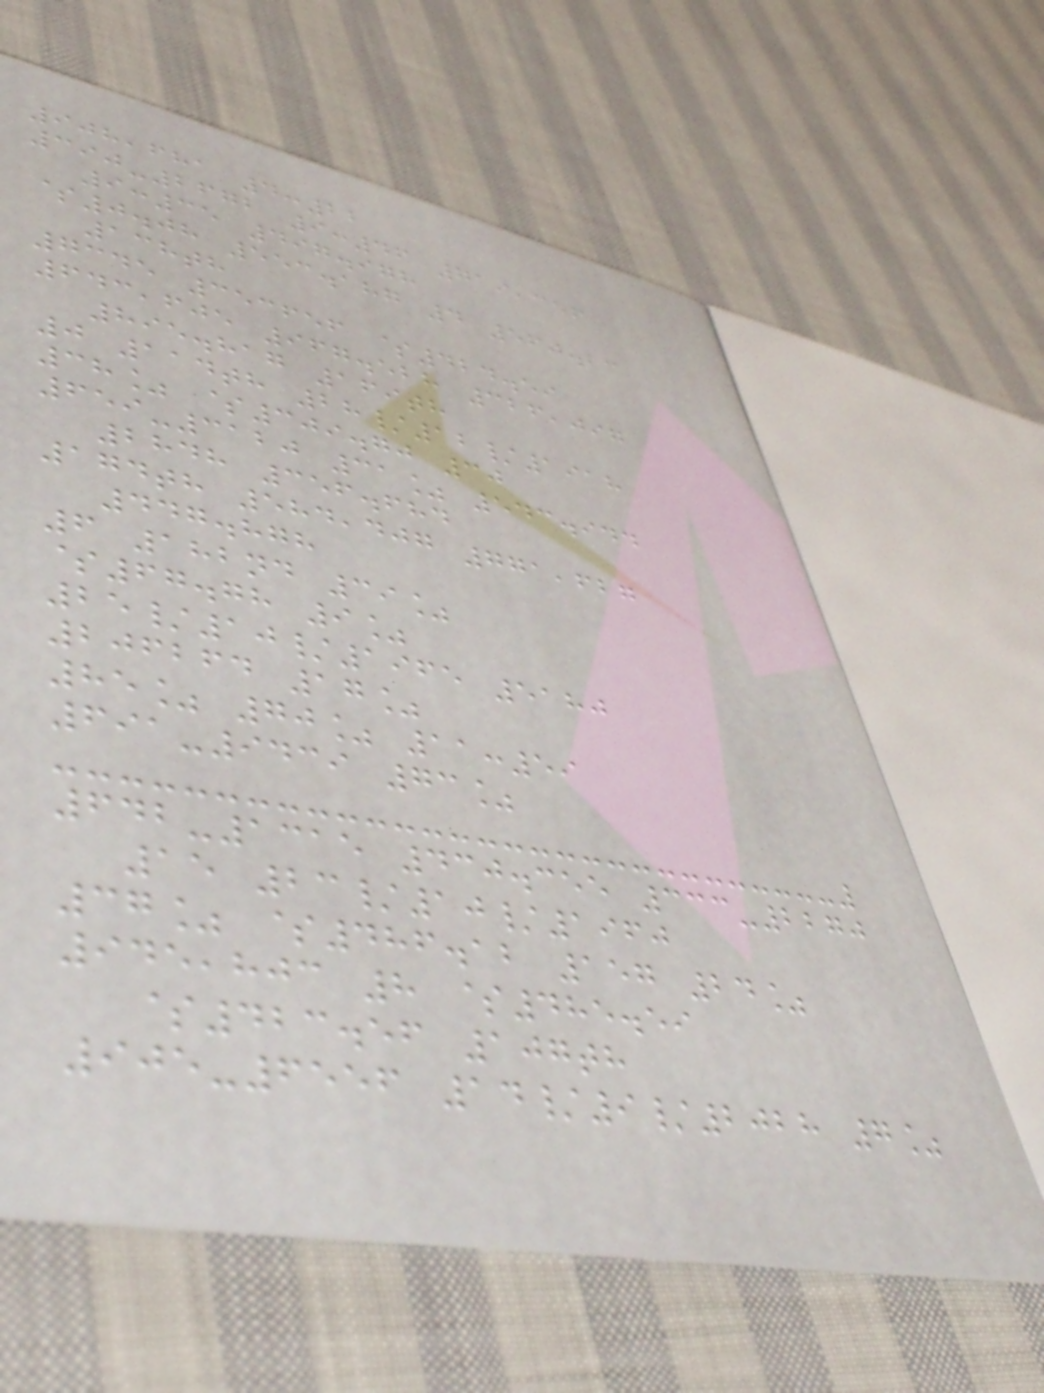908,681 4:22
390-2672 9:46 719,356
9:35 497.978
$0.08 553.187 4 560.23
138th
7345 353656 $424.59
643,605 967.528 326,097
895.817 169th
0 114th 28/12/1918
38% $309.70 30
659-3120 31% 543.944
2848 356.684
174th 584,407 771,627
447.878
6 182nd 39%
$67.78 9%
25/10/1965 5180
206264 17%
85% 70% 11:59
691-9439 73%
642-1315 430.355 333-2270
15 23/10/1960
37% $486.12 157 24%
945,803 8 $485.59
$423.56 107th
905-6556 14/9/2028 7%
